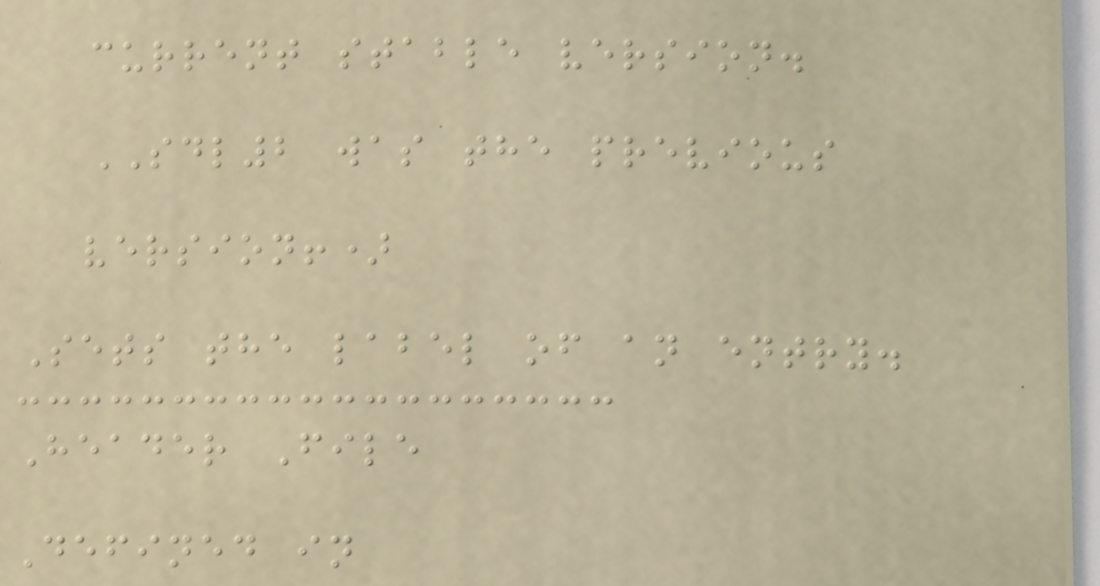current stable version.
SDL2 was the previous
version!)
Sets the label of an entry.
Header File
Defined in
